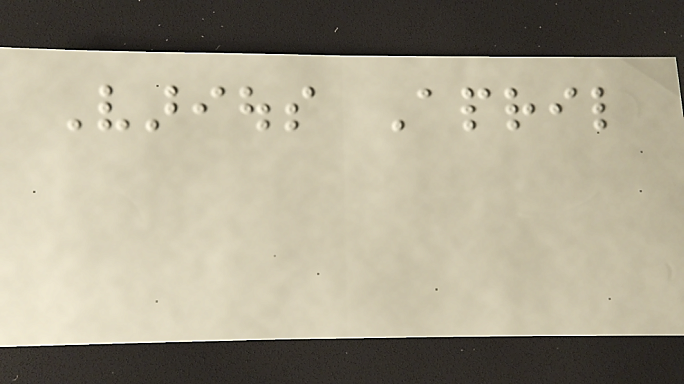Various April
